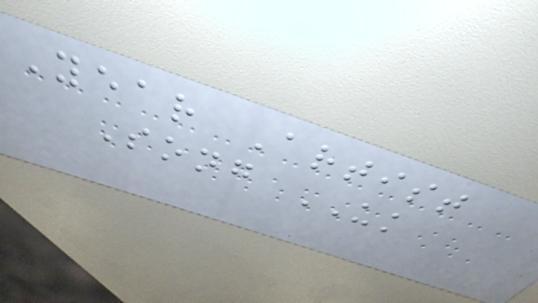Year Artist
Song UK
